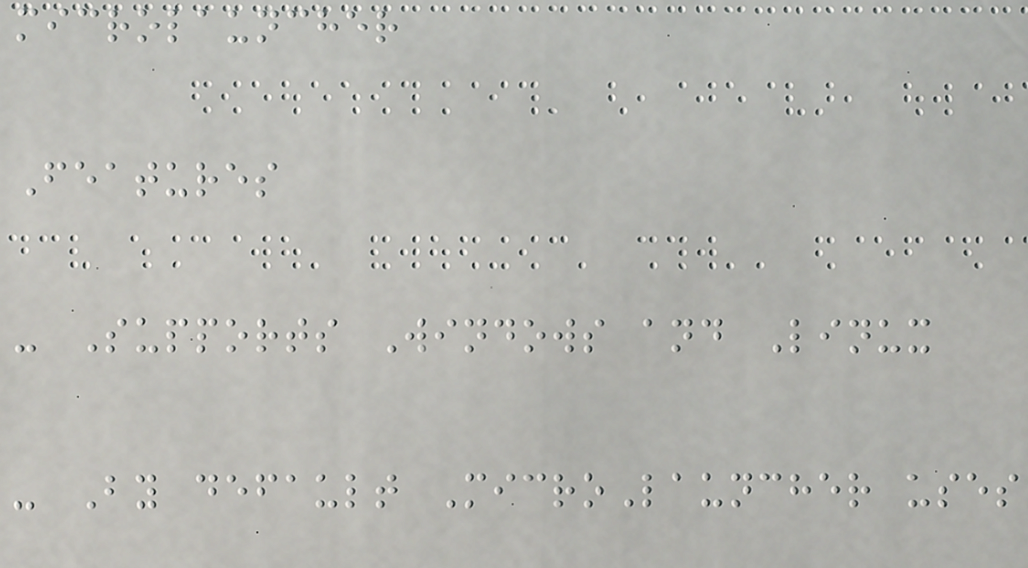microlauncher
Features
- Supports Windows and Linux
- By default MicroLauncher uses
